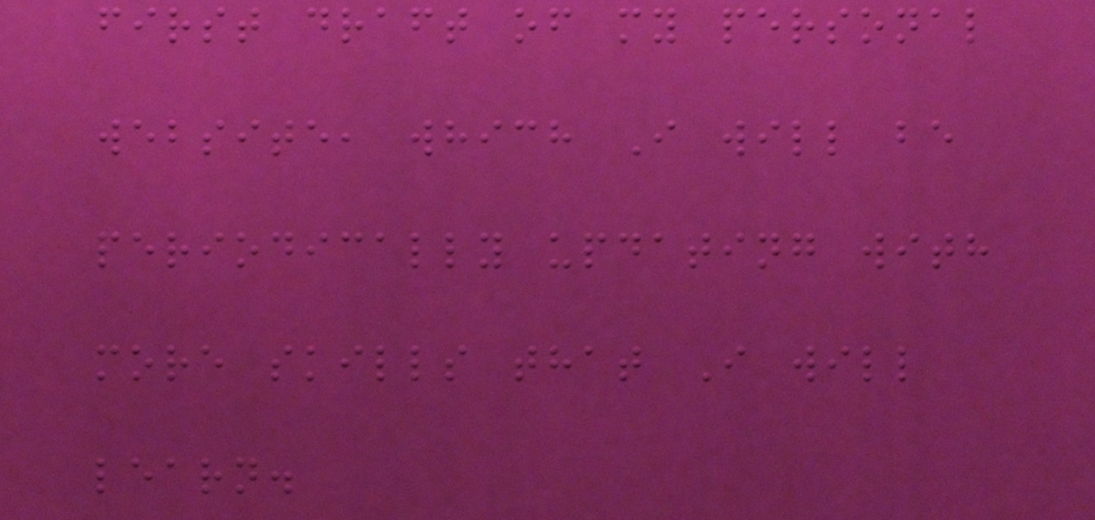first draft of my personal
website, which I will be
periodically updating with
more skills that I will
learn.
